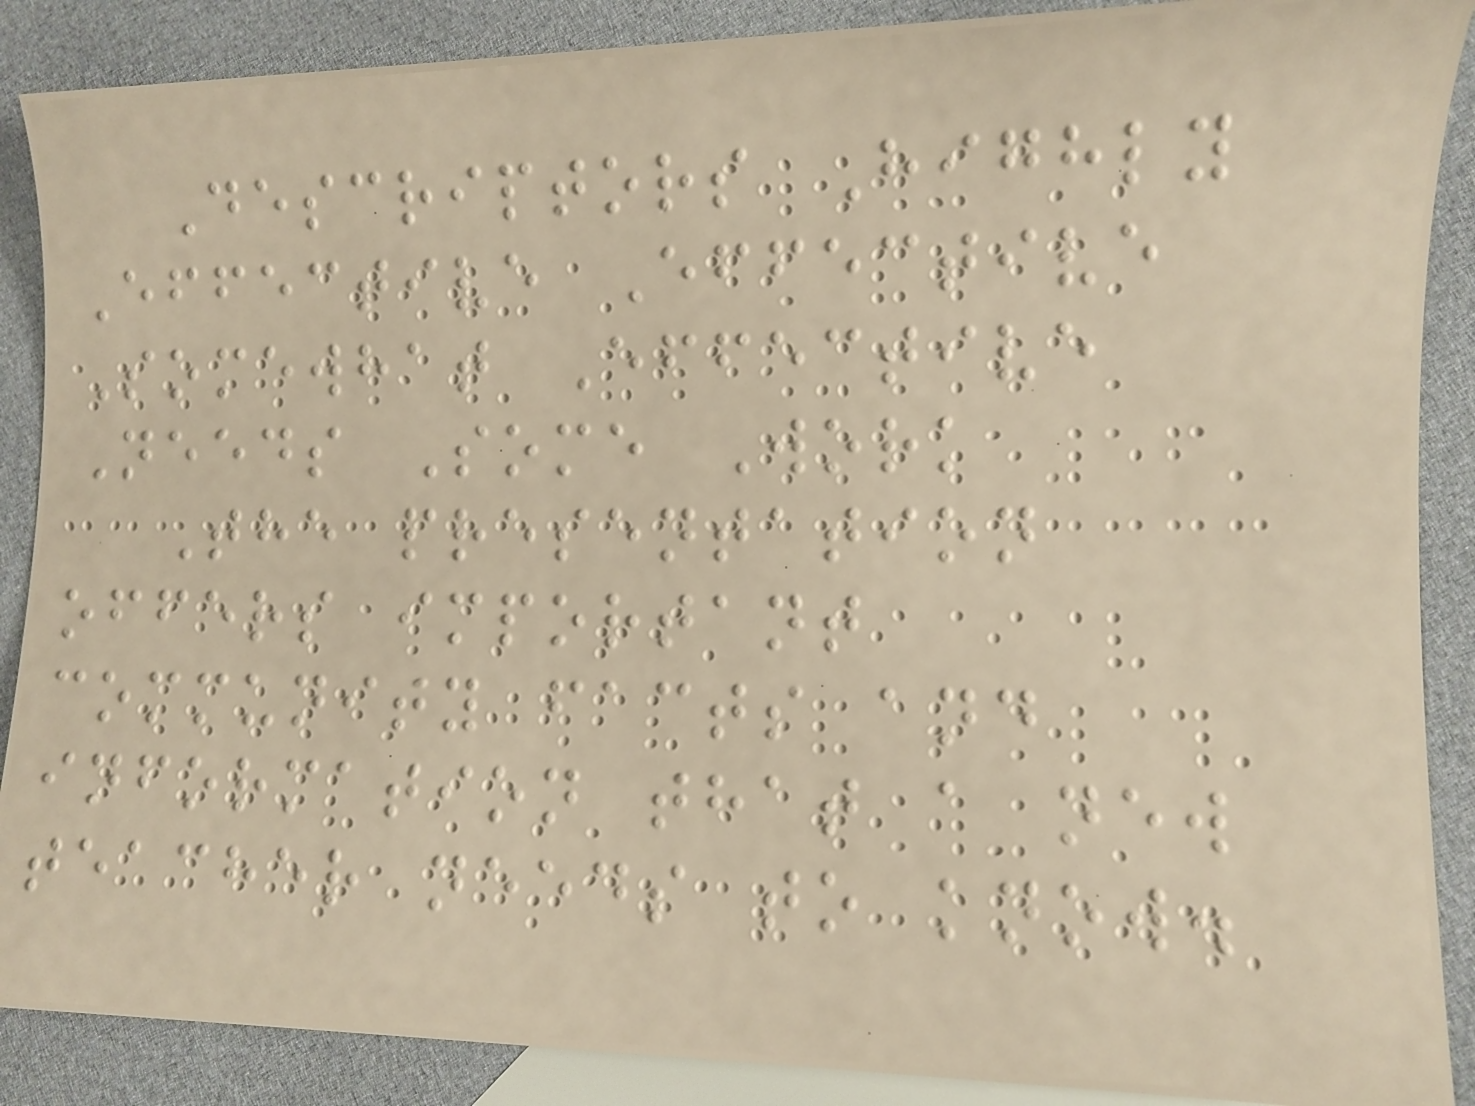Descriptors Highly
Effective Effective
Somewhat Effective
Needs Some Work
The presentation
offers important
community facts and
information that a new
teacher needs to know.
